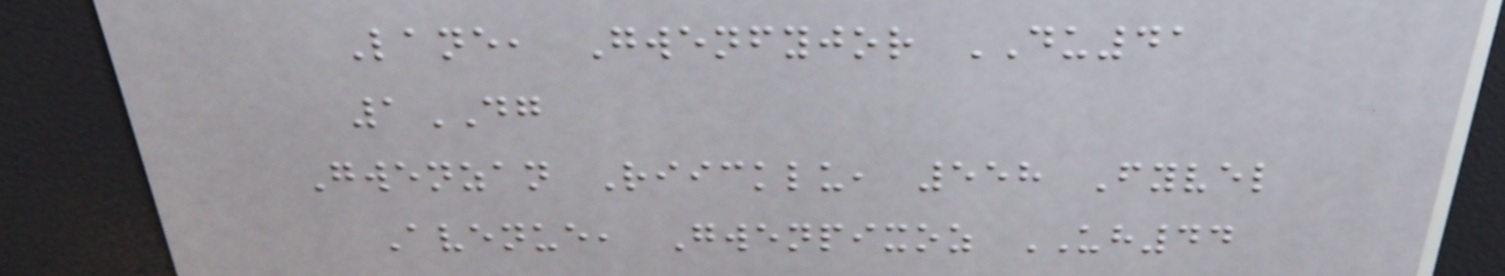Lane, Gwenfyjor DU41
1DG
Gwenzan Riicklu, 558 Fyvel
Avenue, Gwenpixoz UH44
